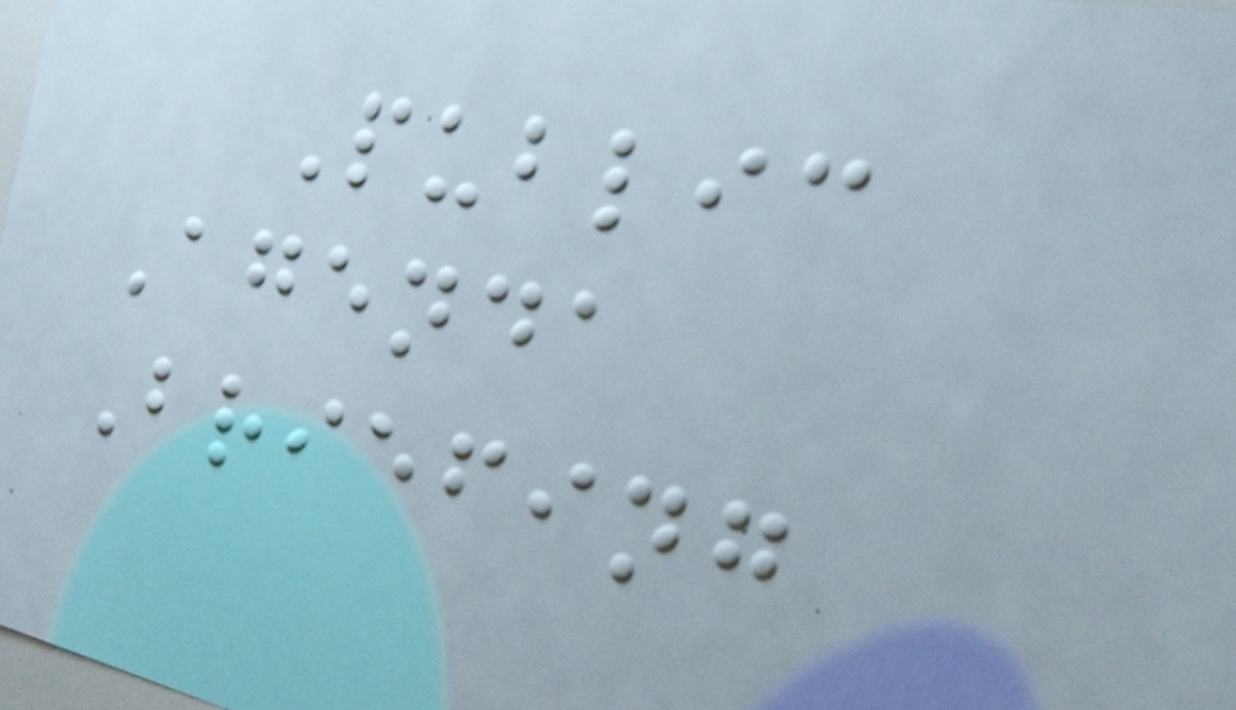Public
Agenda
Briefing
